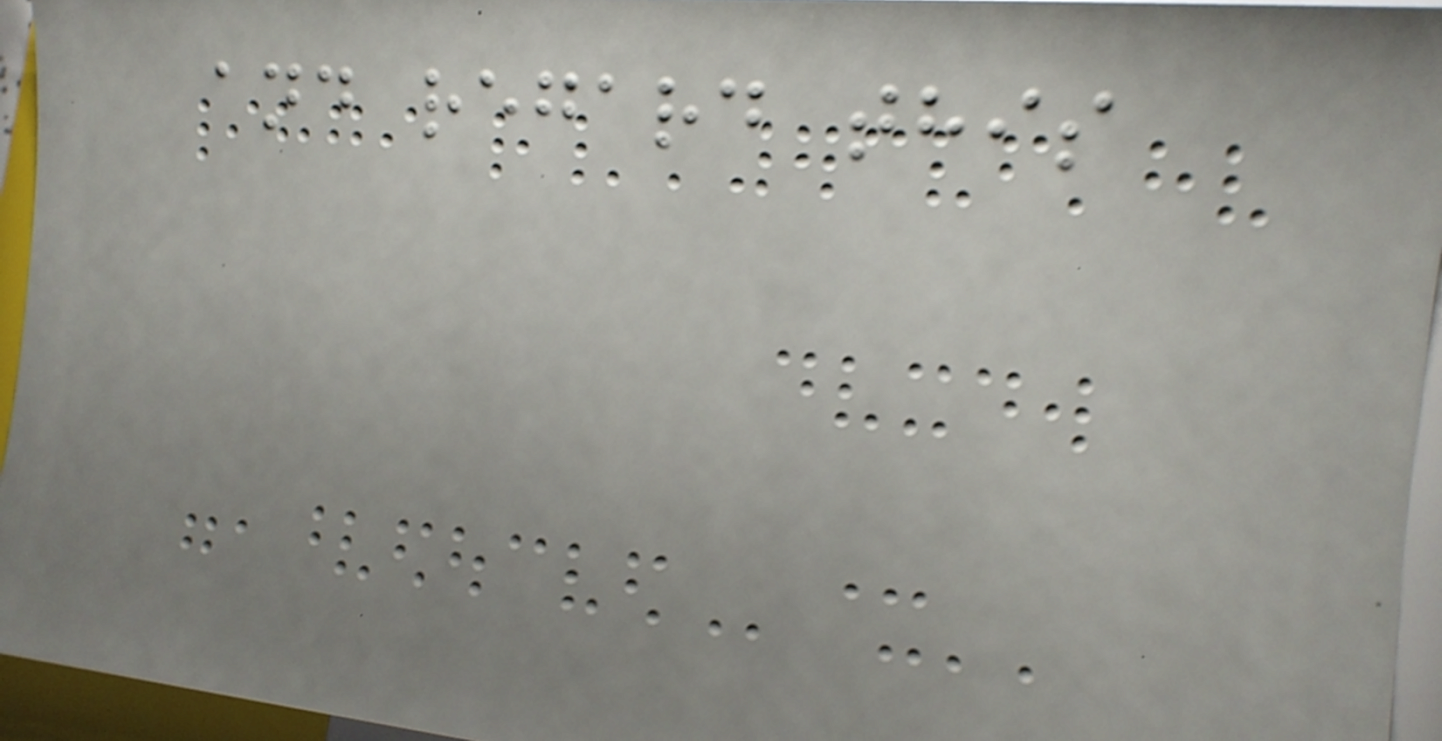and regard this
